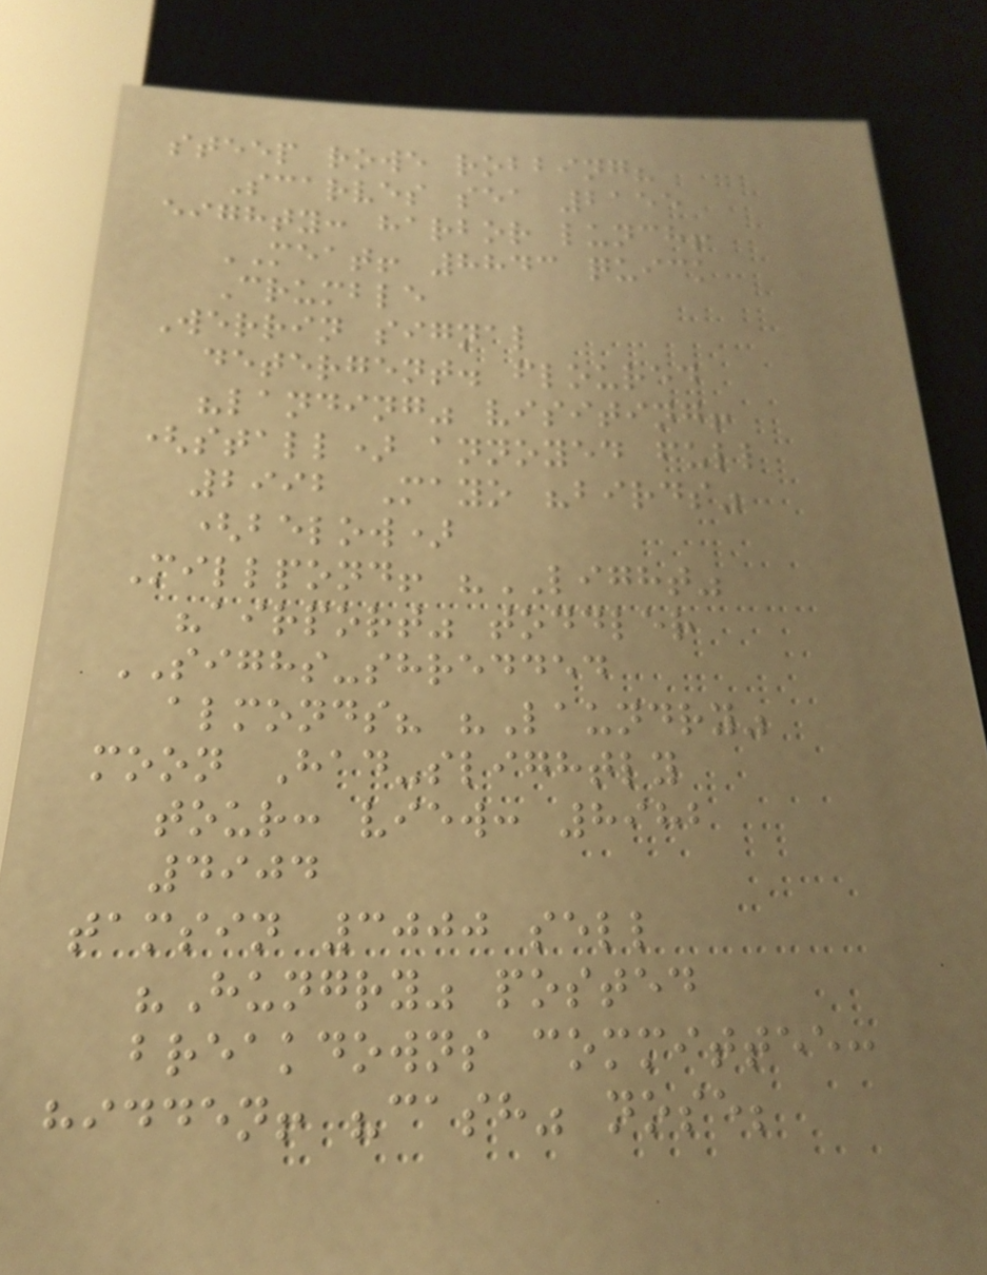steep rowe robbing?
Scarves sea 2155
eighty: harbor lunch!
MEAT! 8843 quick
Crumble
Werrin signal
detergent. floured
"landing" visiting!
(stall) annoyed full
2992 Mayo "birds"
(below)
Millpond! "LIGHT"
"airport" toddler
SIGHS-shredded
almonds? "Laundry"
moon Had-slightly
tour: view: 8982
4904
tamsin 3000 sell
"Hungry" posted
breakdowns committee:
hidden! "cash" nose;
